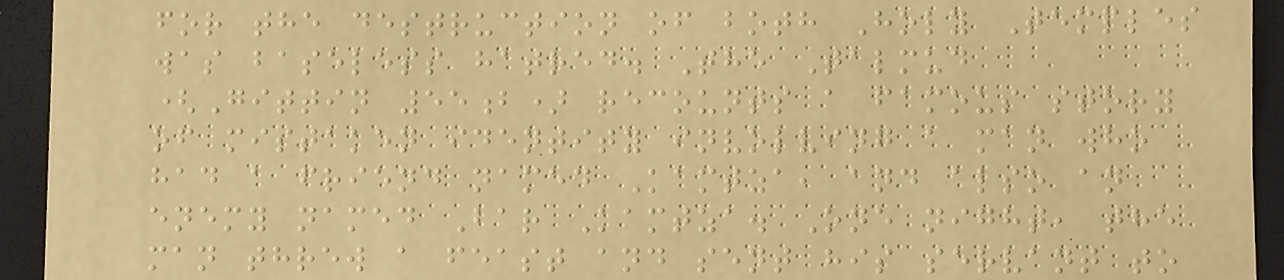for the destruction of both Holy Temples
was baseless hatred. The Talmud
(Gittin 55b) recounts a famous story
of mistaken identity involving a man who
had a friend named Kamtza, and also an
enemy named Bar Kamtza. One night, the
man threw a feast and sent his servant to
